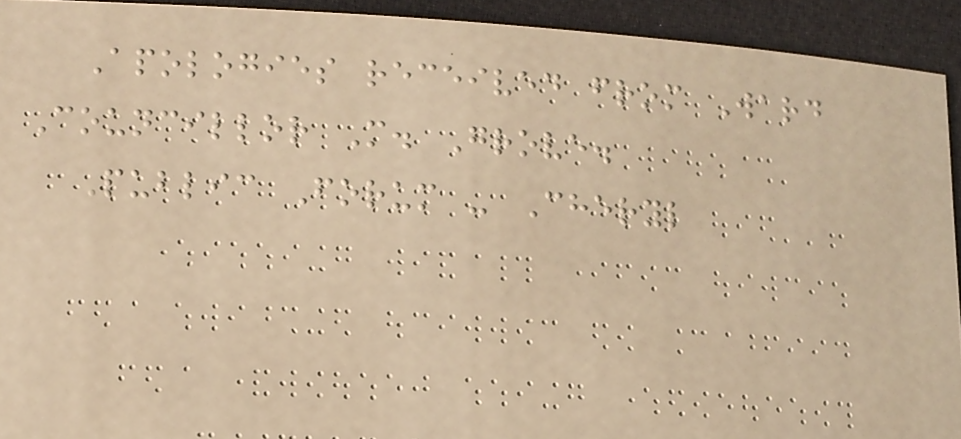Apologies received from Ward
Councillor M. Grove.
Public Forum - Cheryl
